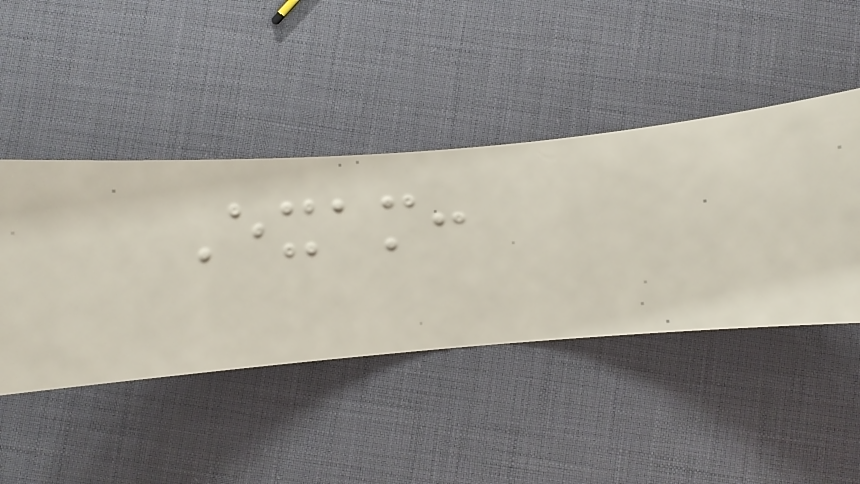Exam:
